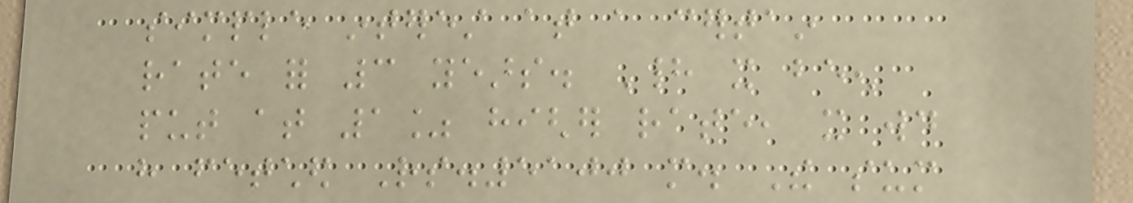simple interest at a certain
rate for 3 years. Had it been
put at 1% higher rate, it would
have fetched Rs.5100 more. The sum
